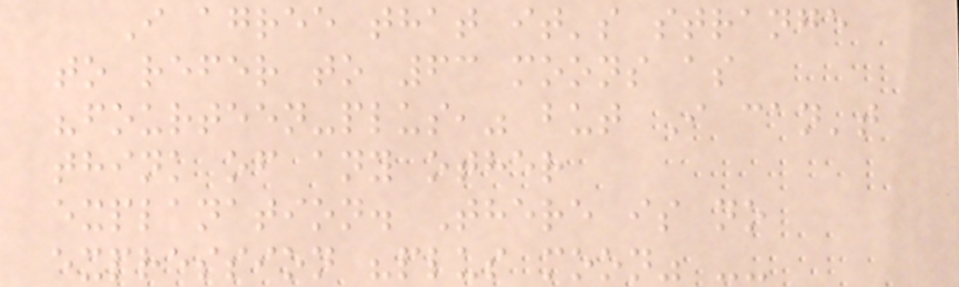I agree that it's strange
to refer to 63 moons as
"fourteen-plus," but I can't
think of any other
explanation. There is no
expression "plus moon" --
